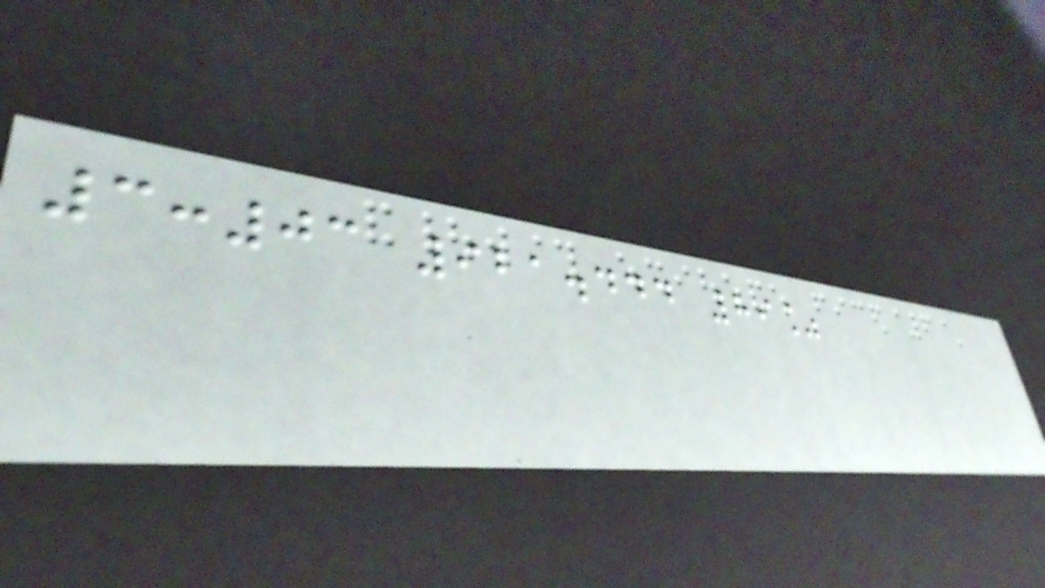3:03 921.444 89%
